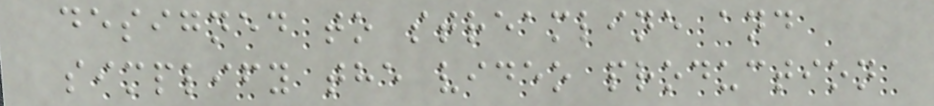designed to streamline and
simplify the video production
